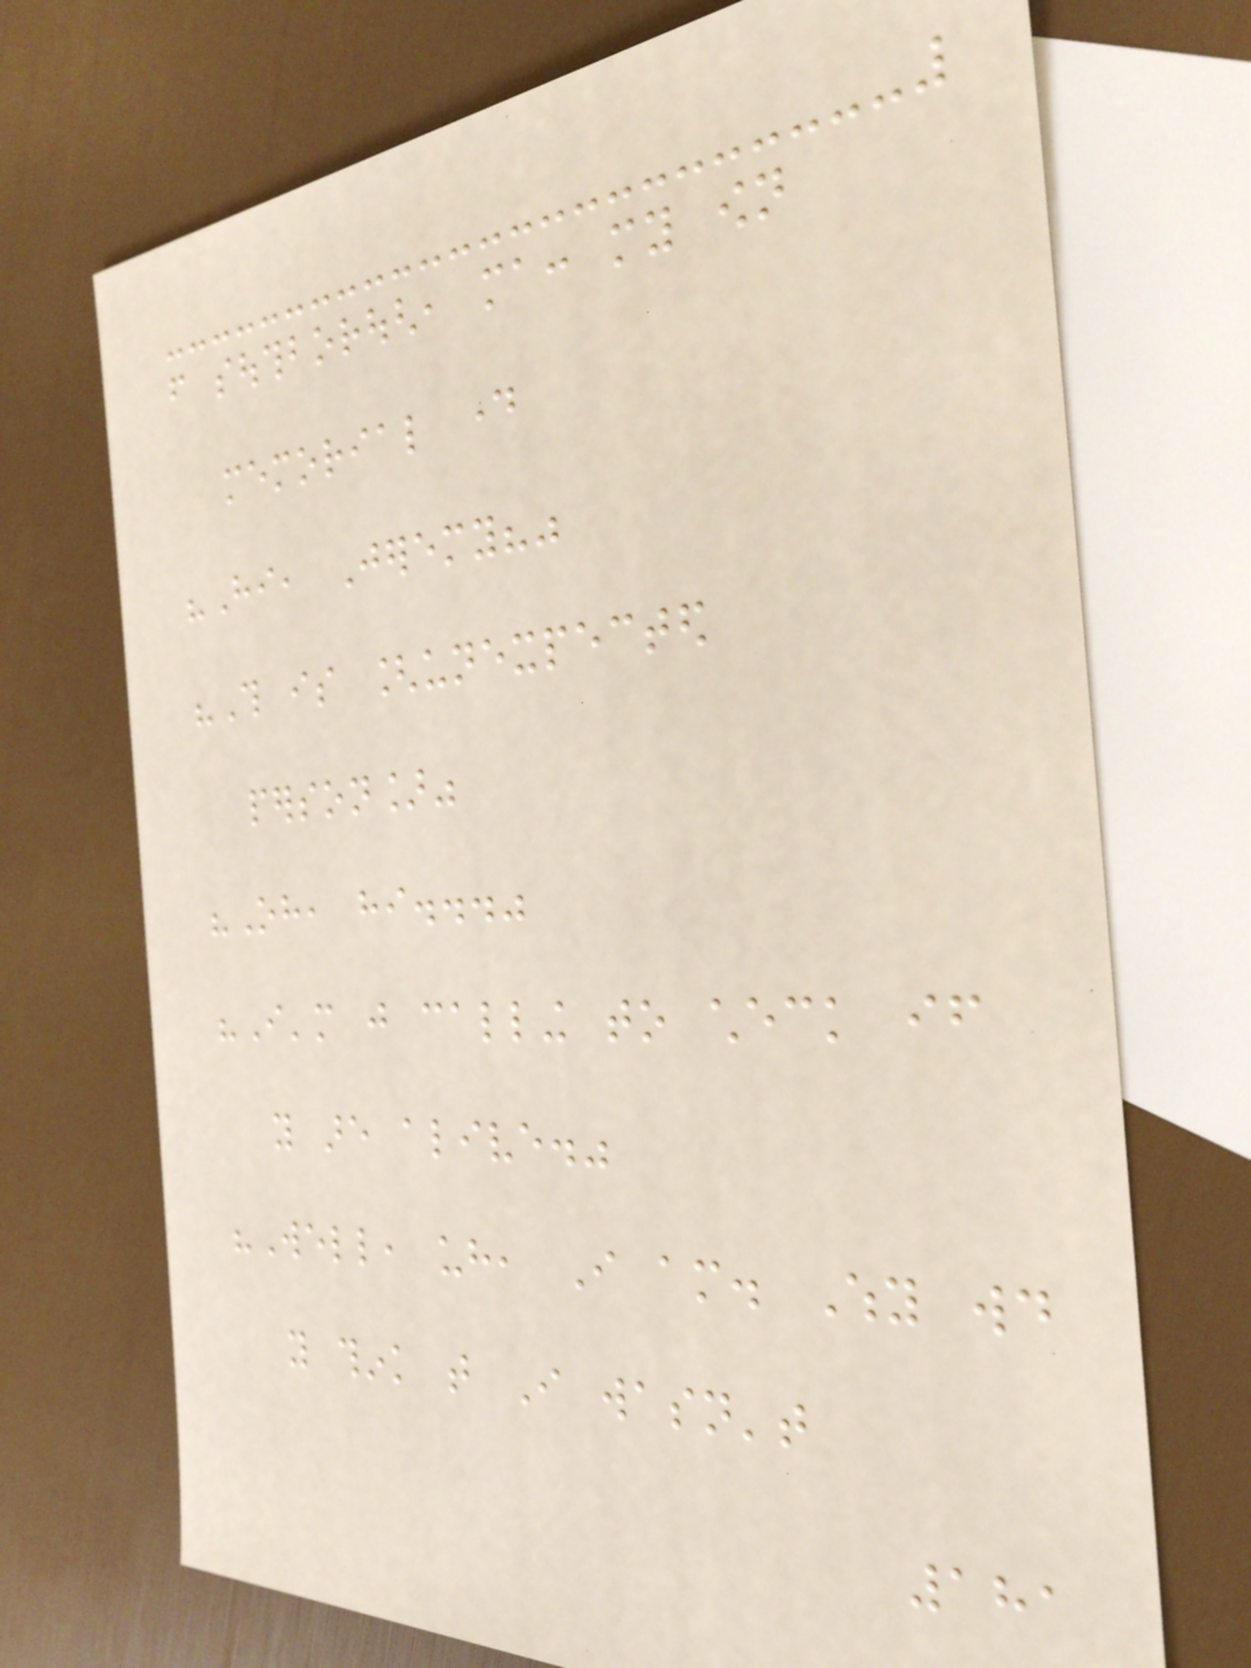from southborough, ma: my own
memorial day
"Hi, Jeremy?"
"This is [unexpected
person]"
"Oh, hi..."
"I'm just calling to check if
you are alive."
"Well, uh, I am. Why would
you think that I wasn't
181
